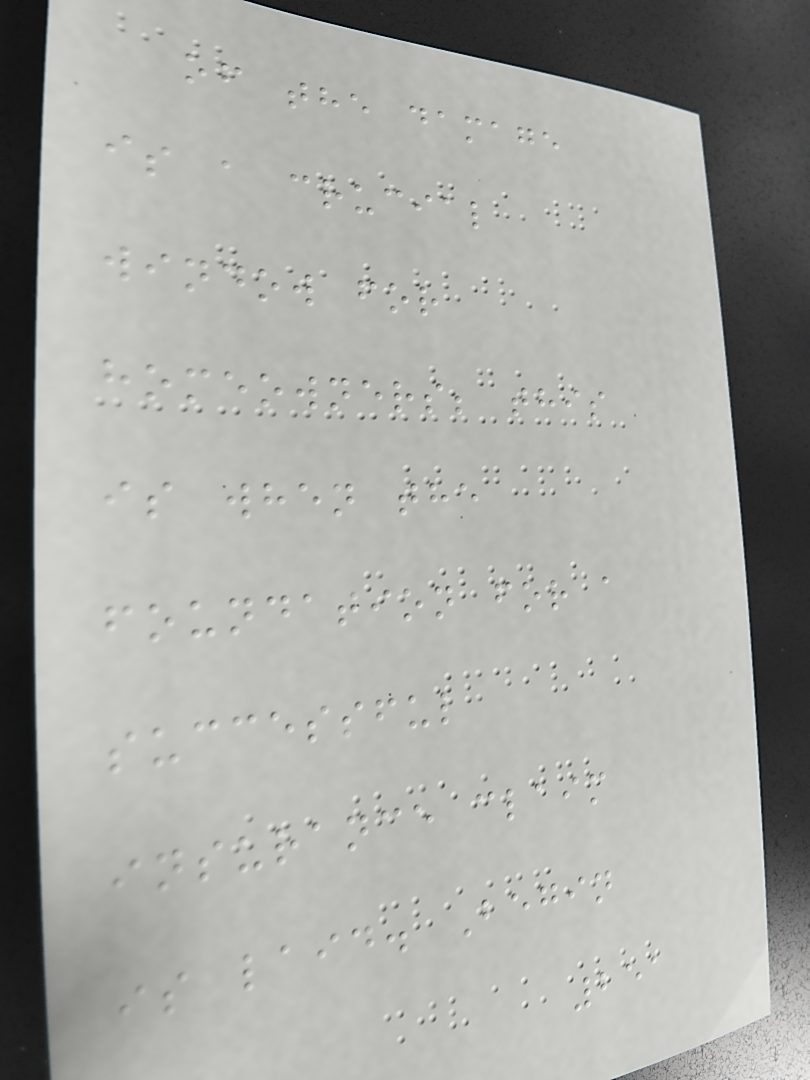of the damage
is a crucial
window for
homeowners; this
is when the
foundation for a
successful
insurance claim
is laid. Begin
251
